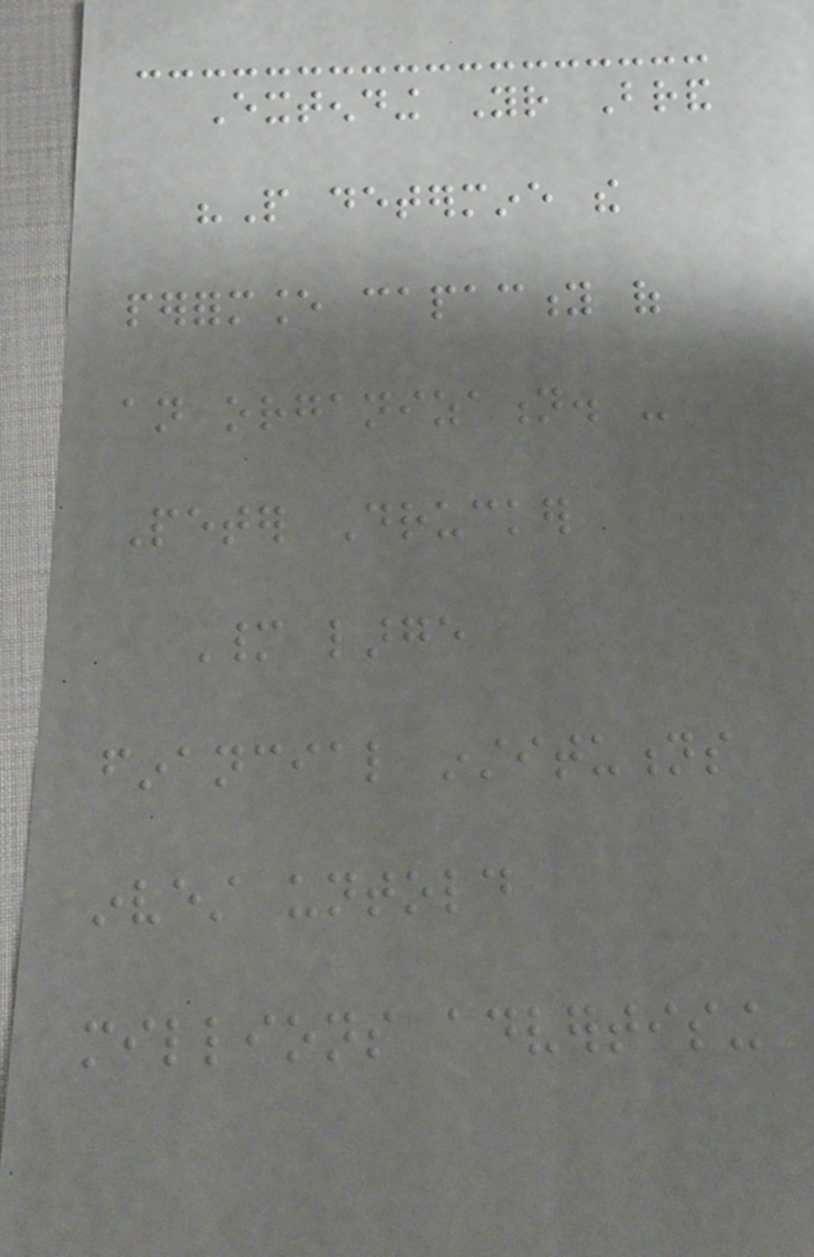Extending Your Brand
"People determine the
performance capacity of
an organization. -
Peter Drucker
Many large
financial institutions
invest untold
millions advertising
